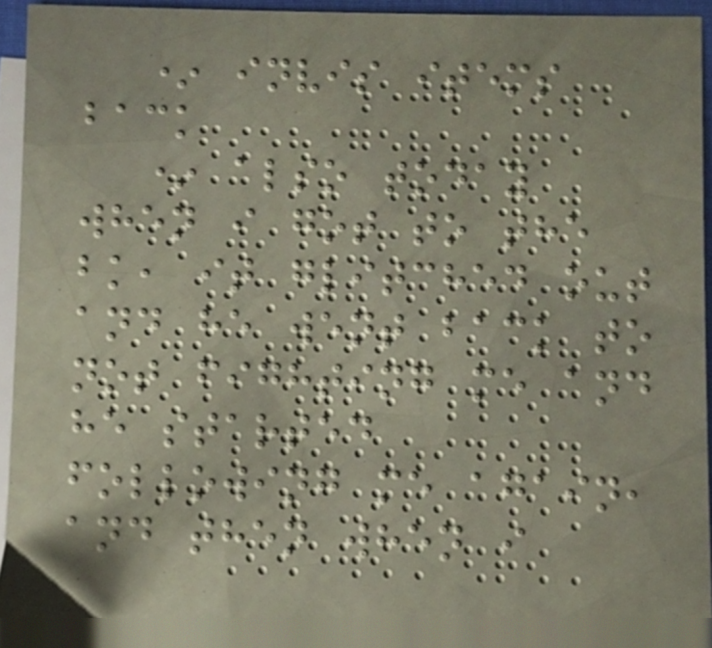* invis items
back
* also today
when i got to the
bk, it glitched out
and he went back to
not fighting me and
he started
following me again,
and then when i
